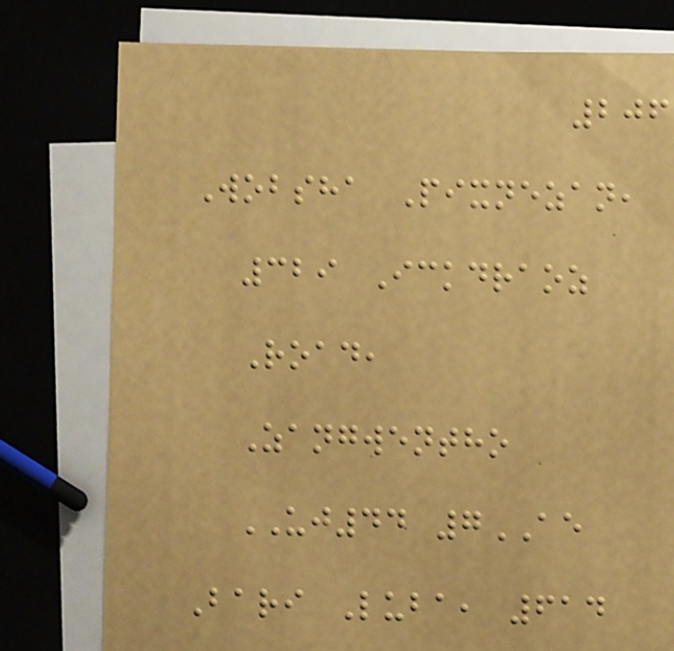206
Wobsha Pixnezan,
329 Ickdraoz
Road,
Zangwentho
UJ44 7AE
Bari Luba, 614
